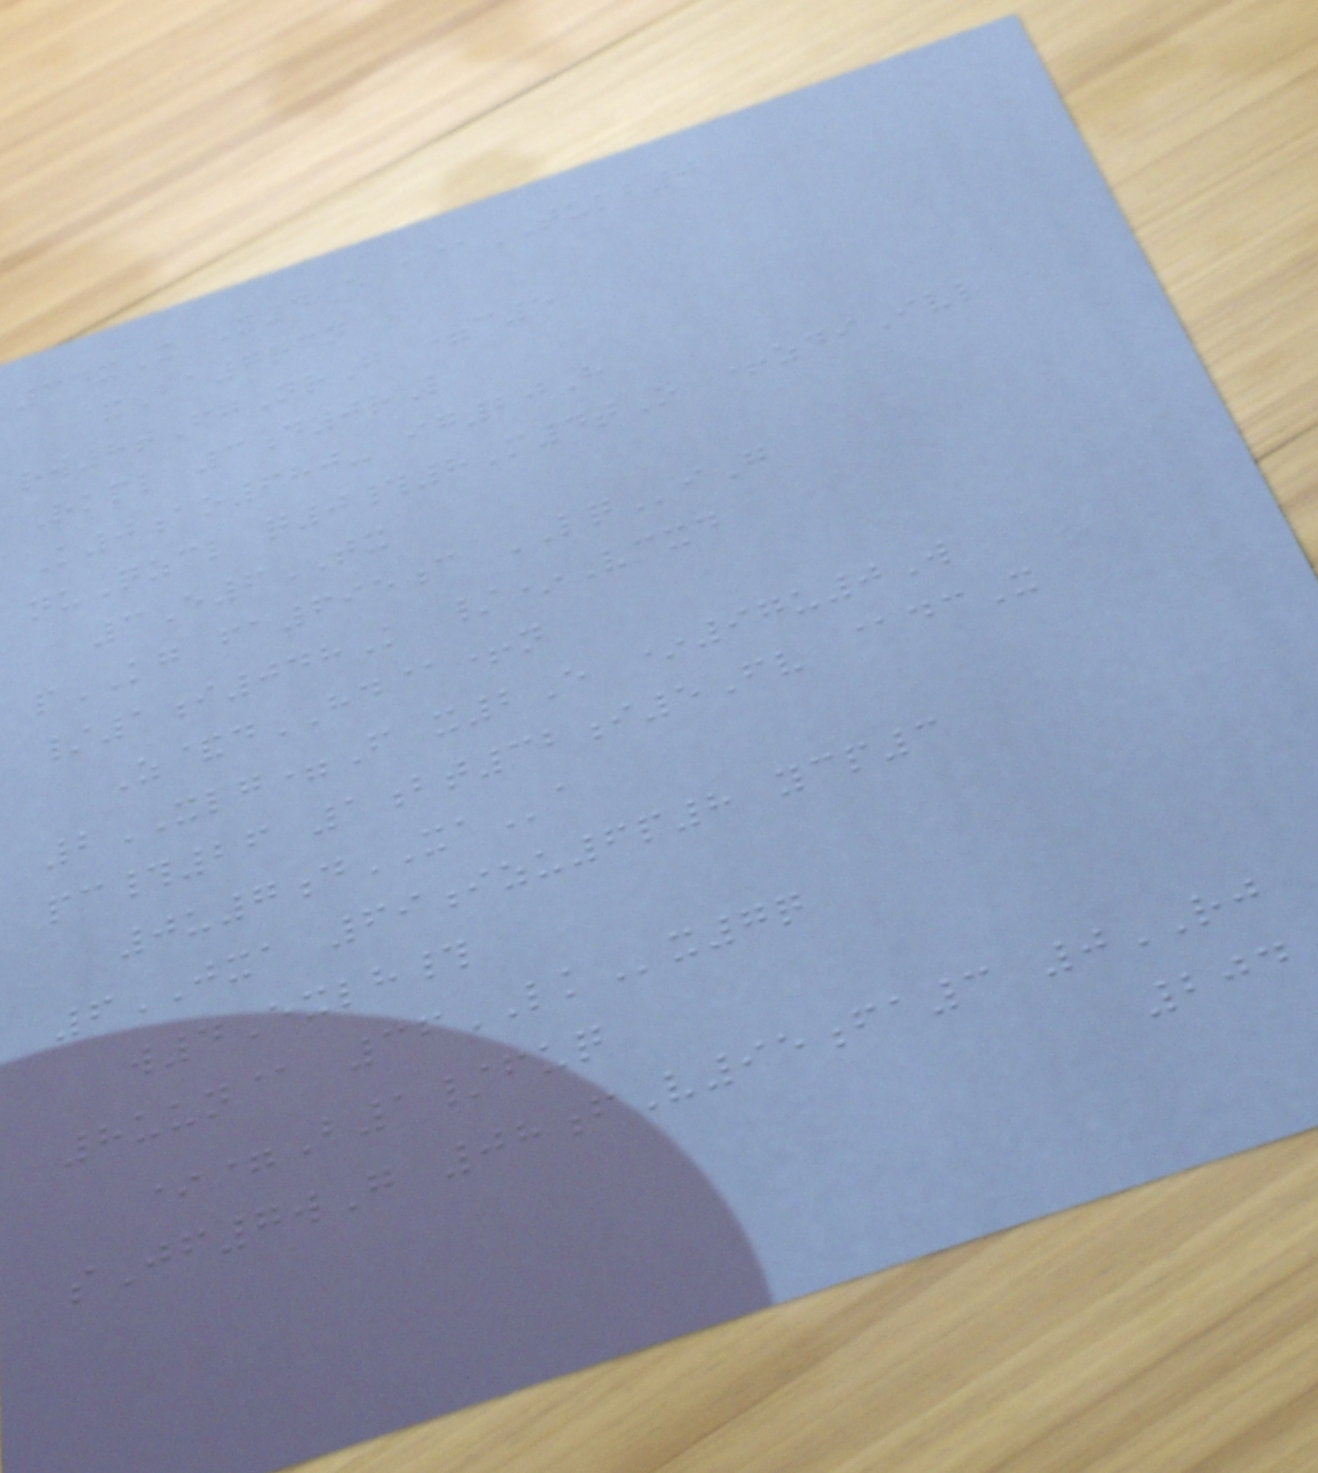34xX Y4E a@TUKB0
&Ba7rcn
rw8tFgNrG =c5
Rkpl 3d0rL
K0ao680- ig20H
nuQzcl q0#8M4tO +zdiIvl
3E6TX
pKG fa695c LQiG
/1i048K /*Vcxd
Z&dHD@+n
2XLG=F x2E *97u0W
pc#26 1bt32i5Fv @dcX
0u7dXAa
6JXA 69izu6p8 ycp3
w4Exlh#
8uun@ 36LKx7q
*=B1/fuq
sJf7wG 08fV95fa3 0RJ
204
